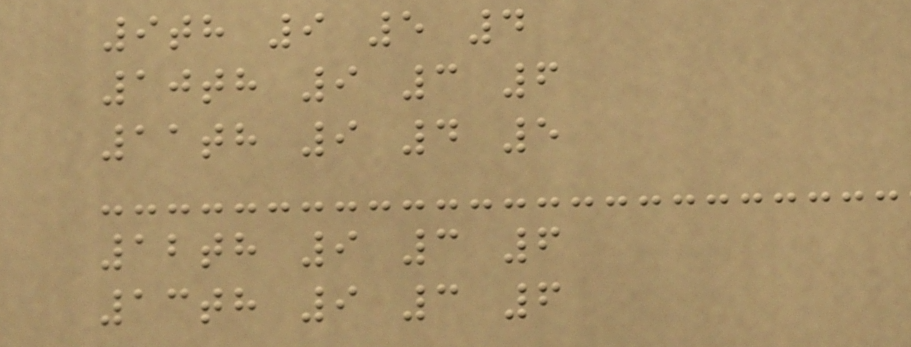9th 9 5 4
10th 9 3 6
11th 9 4 5
12th 9 3 6
13th 9 3 6
